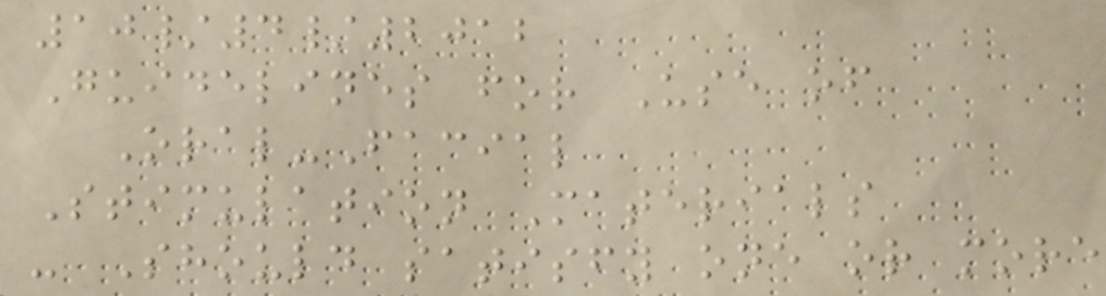10/4/2012
Guidelines for Use of
Oral-Facial
Stimulation Materials
- Should satisfy one or more
